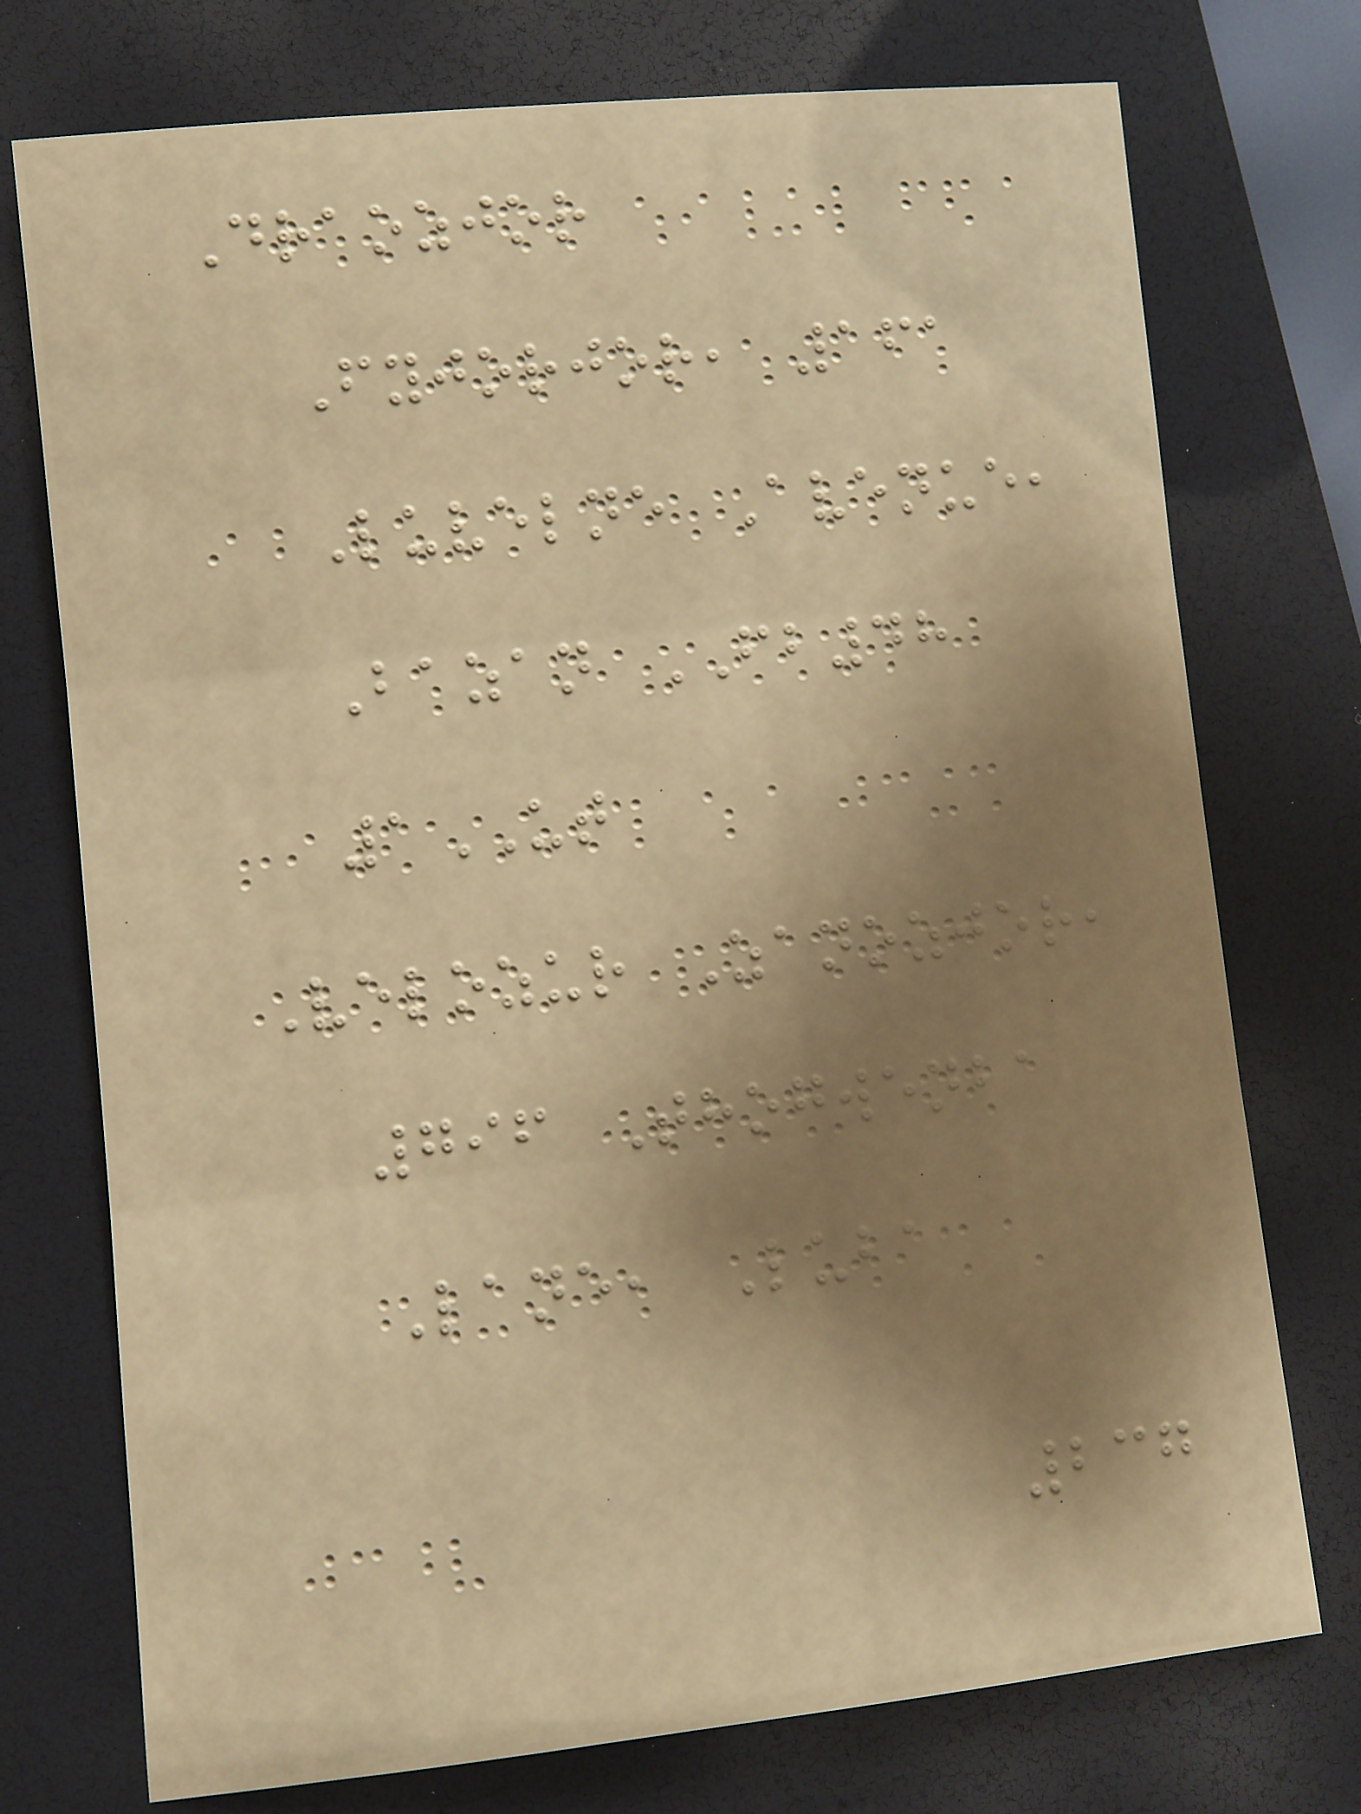Draozjor
Fyjorjor, 161
Luvelne Avenue,
Bazan FB48
1UT
Velozur Zanozjor,
796 Thogwenba
Lane, Luba
237
